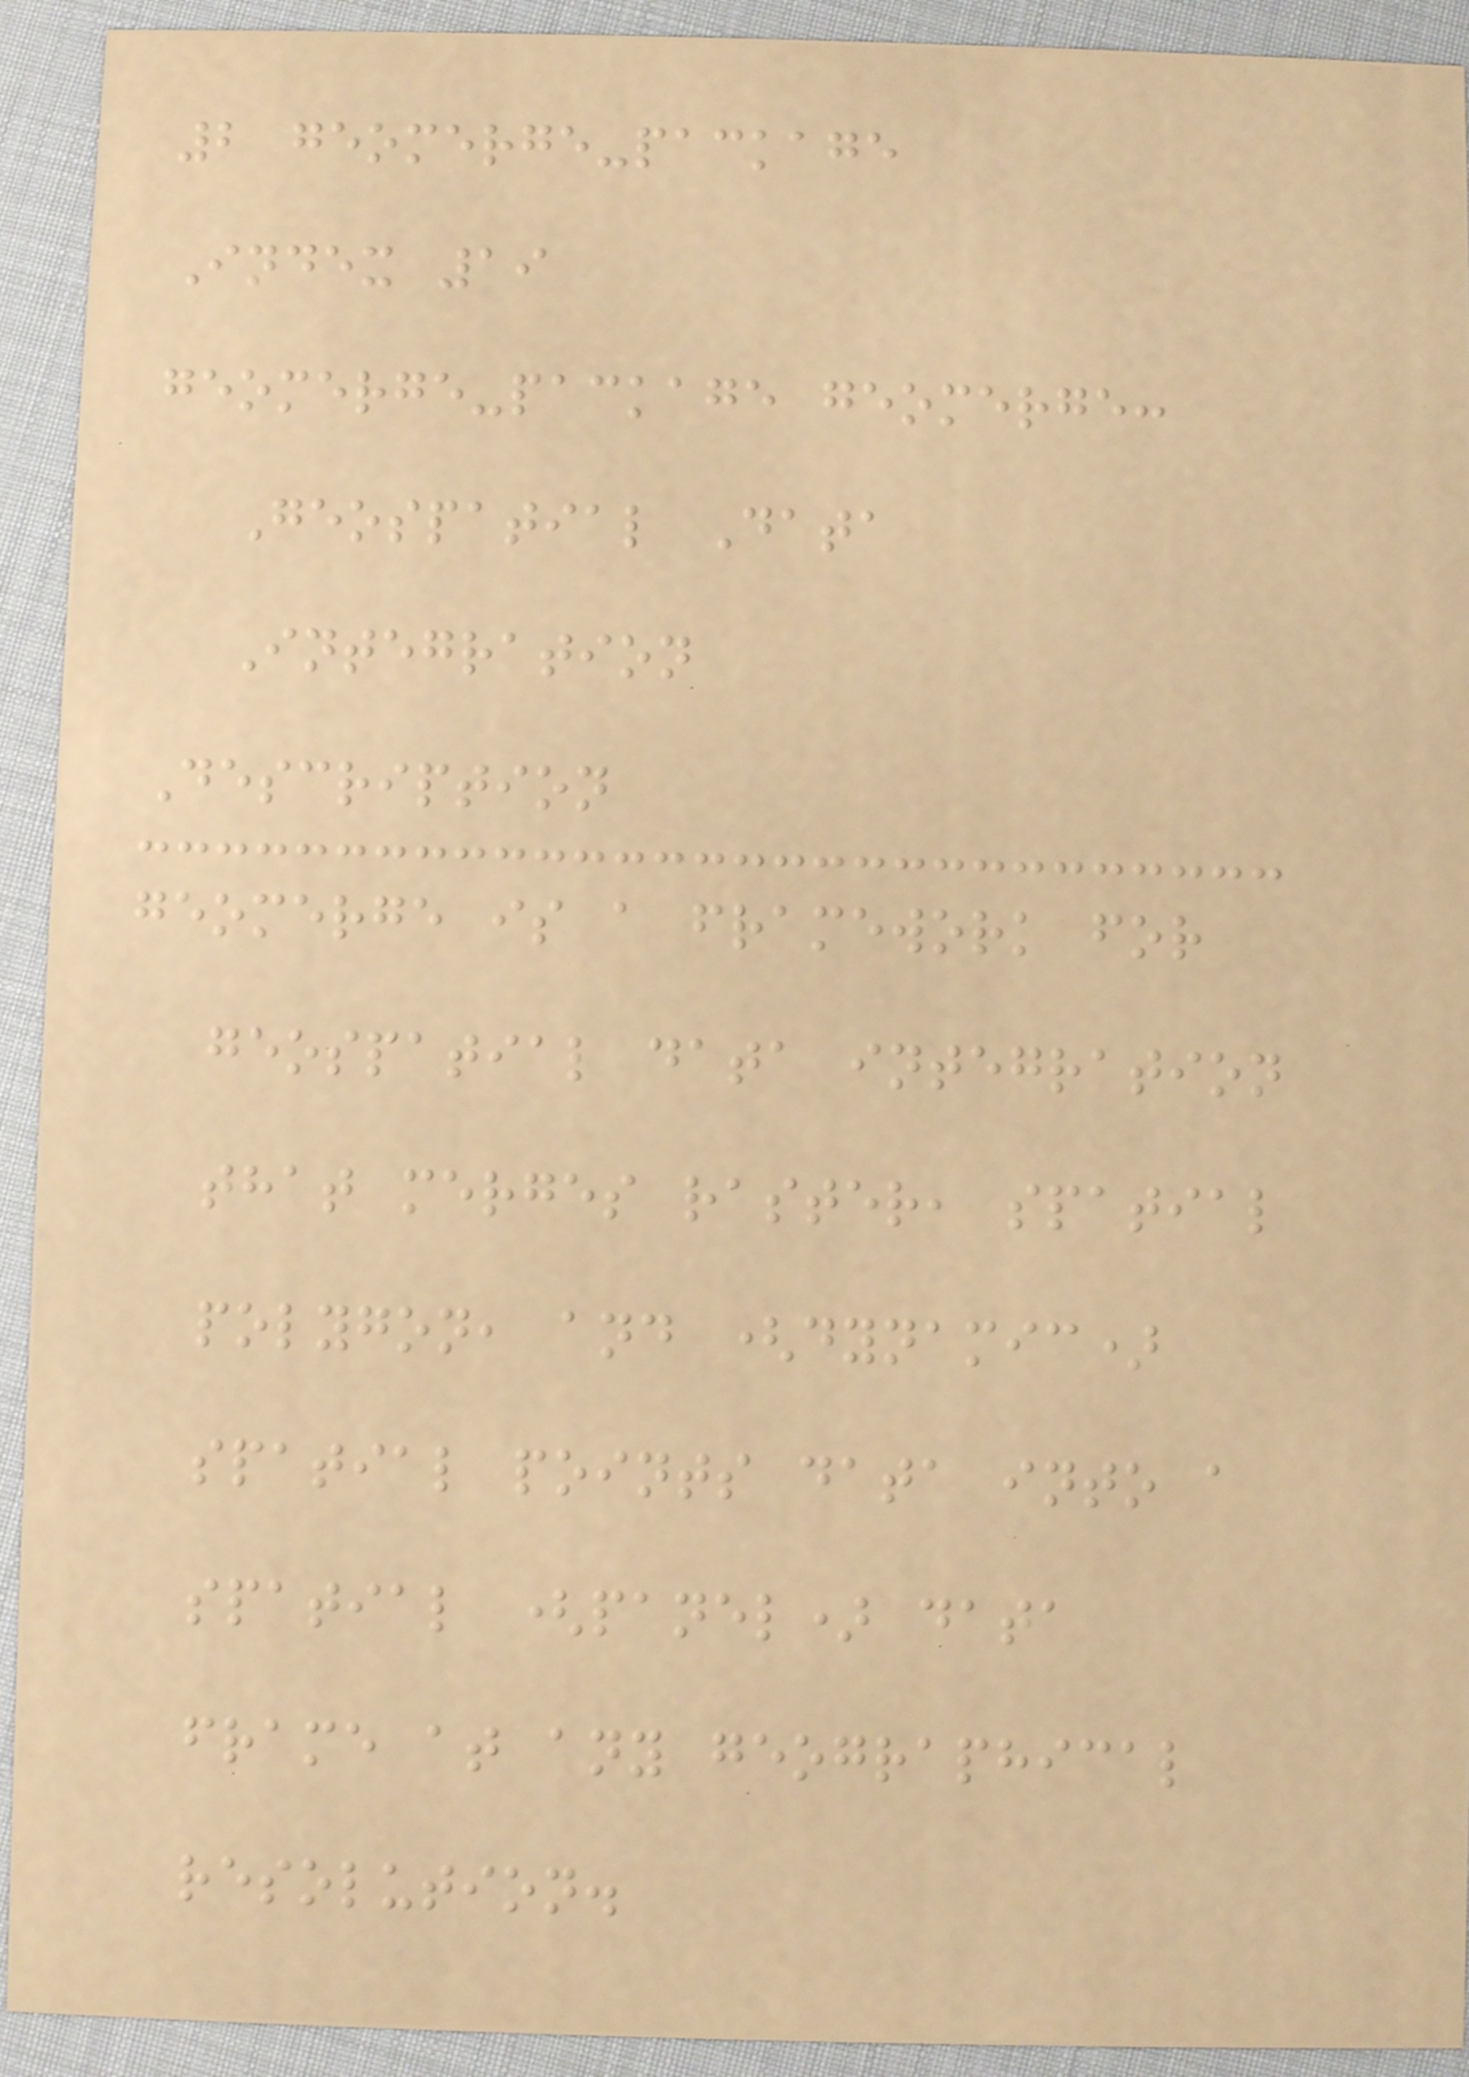2 geomerge-package
Index 19
geomerge-package geomerge:
Geospatial Data
Integration
Description
geomerge is a framework for
geospatial data integration
that merges raster, spatial
polygon, and (dynamic)
spatial points data into a
spatial (panel) data
frame at any geographical
resolution.
